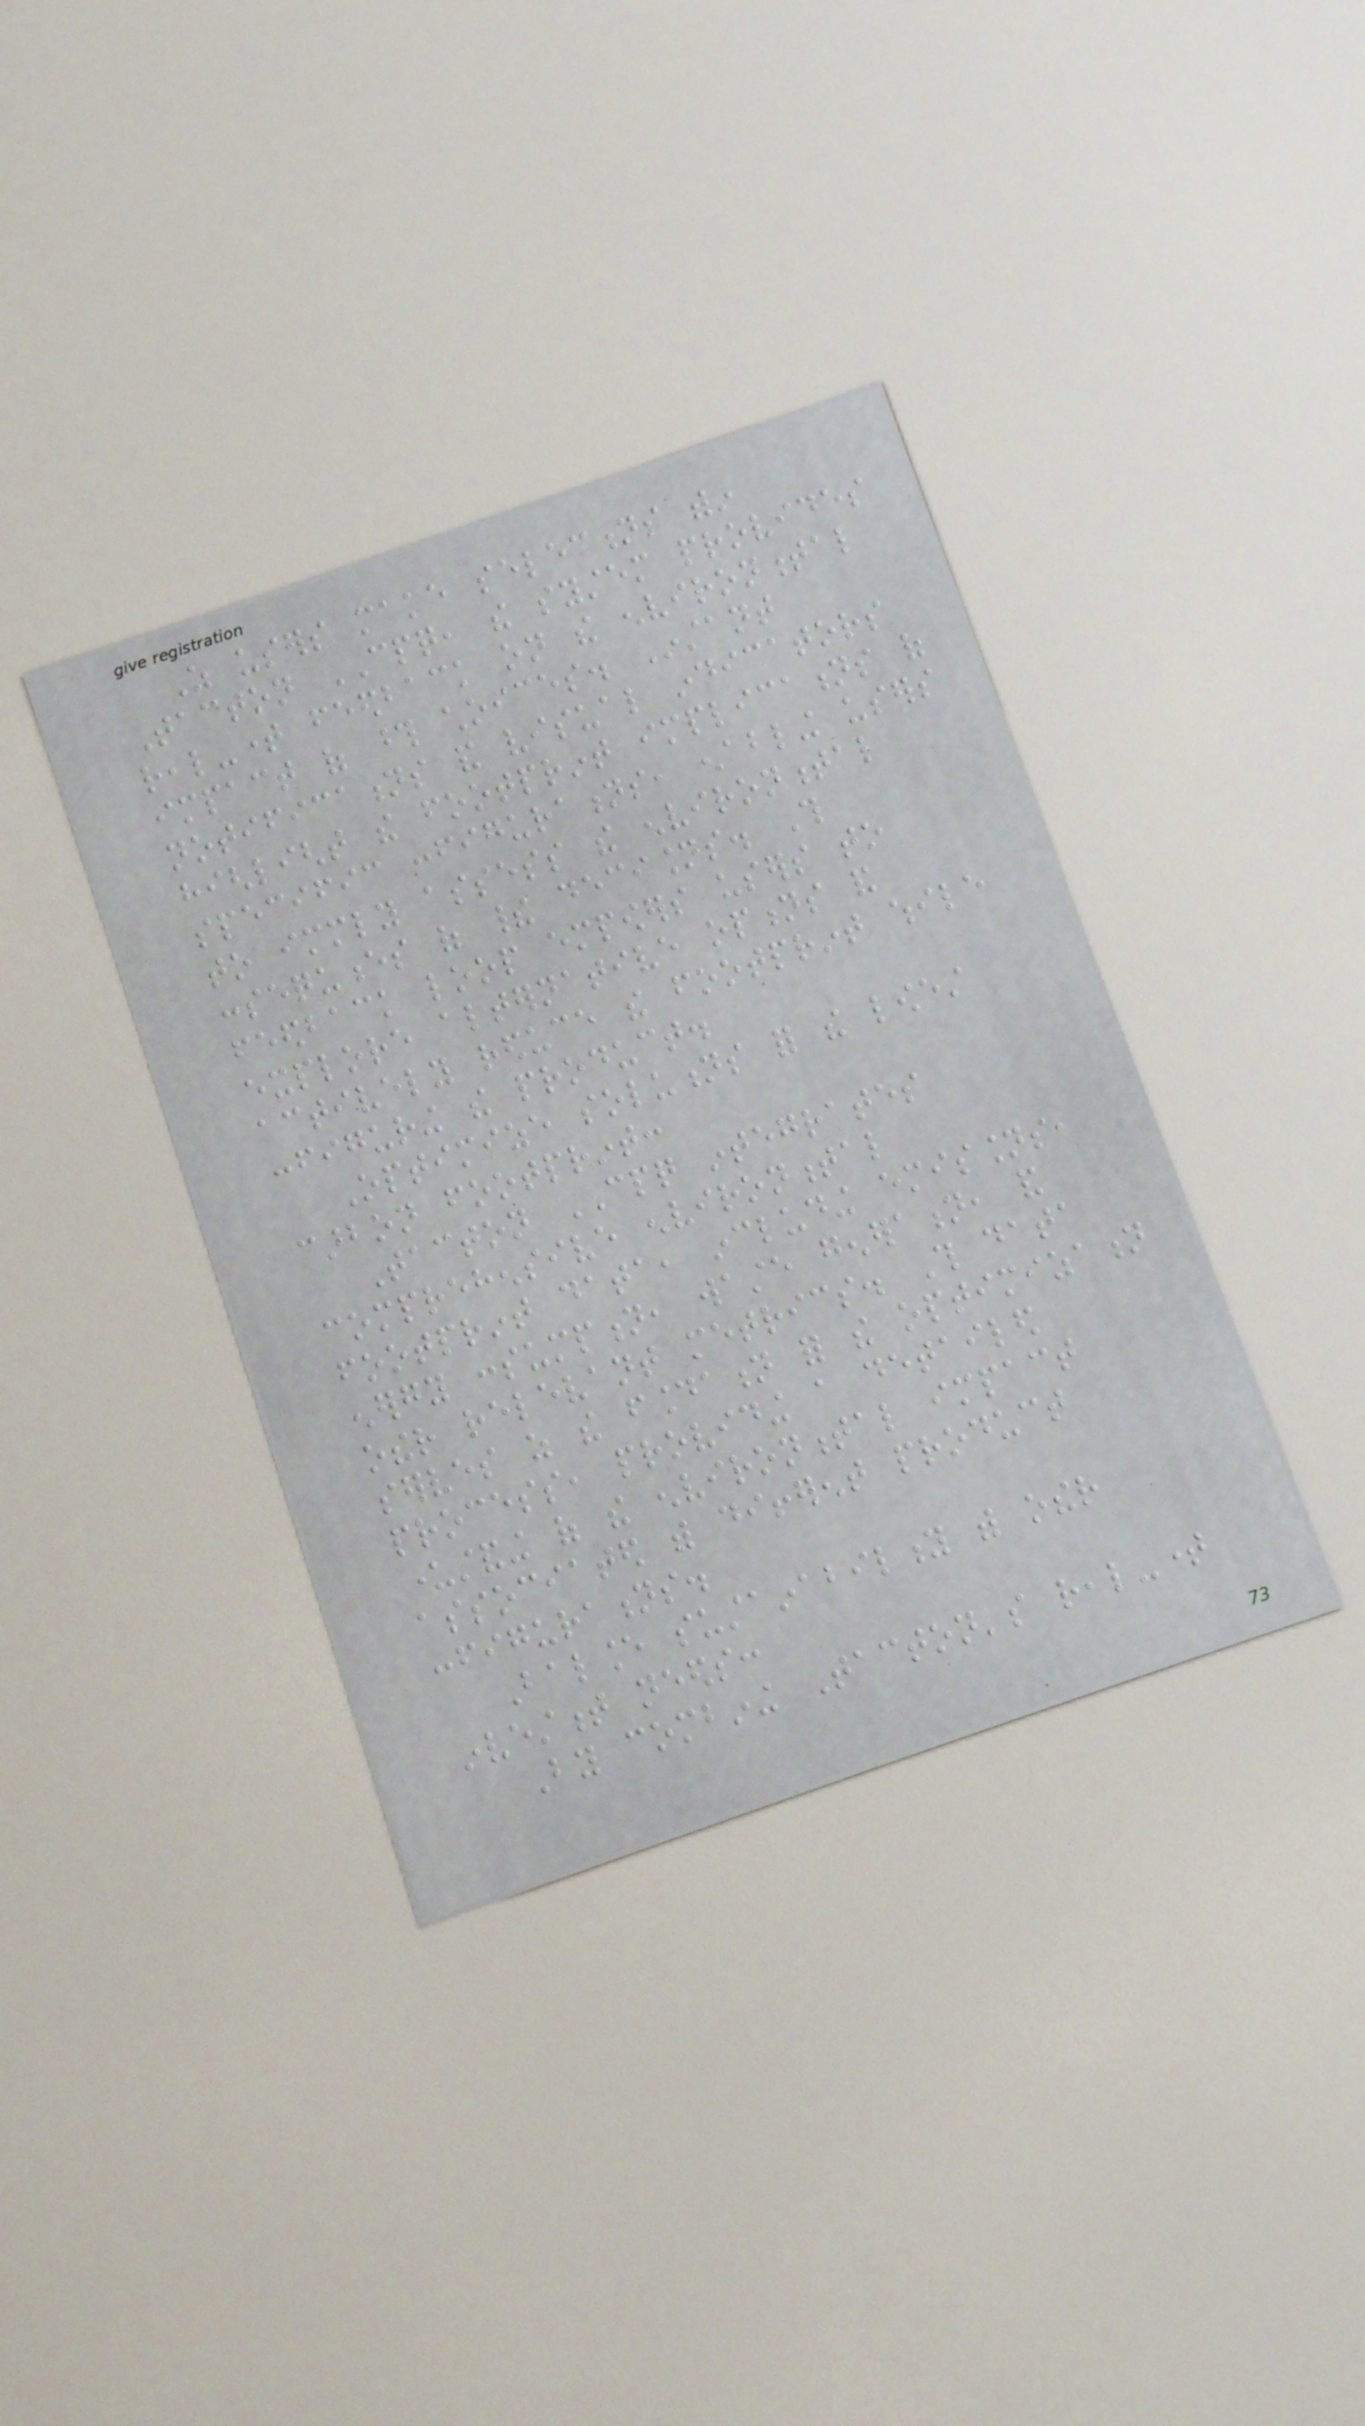As users make selections within
Tacton CPQ, the system provides
real-time feedback on the environmental
impact of those choices. Instant
notifications and visual indicators
highlight the footprint implications of
specific configurations, enabling users
to immediately assess the environmental
consequences of their decisions. This
feedback loop empowers users to
explore alternative options and
actively reduce the footprint while
configuring the product.
Optimize solutions for the lowest
carbon footprint:
Tacton CPQ integrates
comprehensive environmental
footprint data, including emissions,
energy consumption, waste generation, and
other relevant metrics. This data
serves as the foundation for the optimization
process, providing a detailed
understanding of the environmental impact
associated with different product
configurations.
Balance sustainability with other
investment needs:
By combining Tacton's real-time
